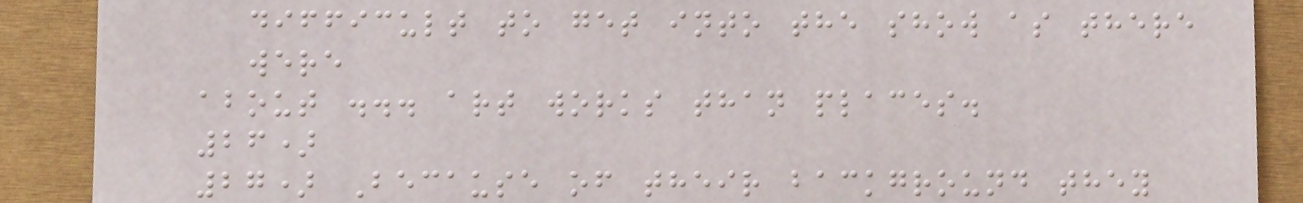difficult to get into the show as there
were
about ... art works than places.
26)
27) Because of their background they
